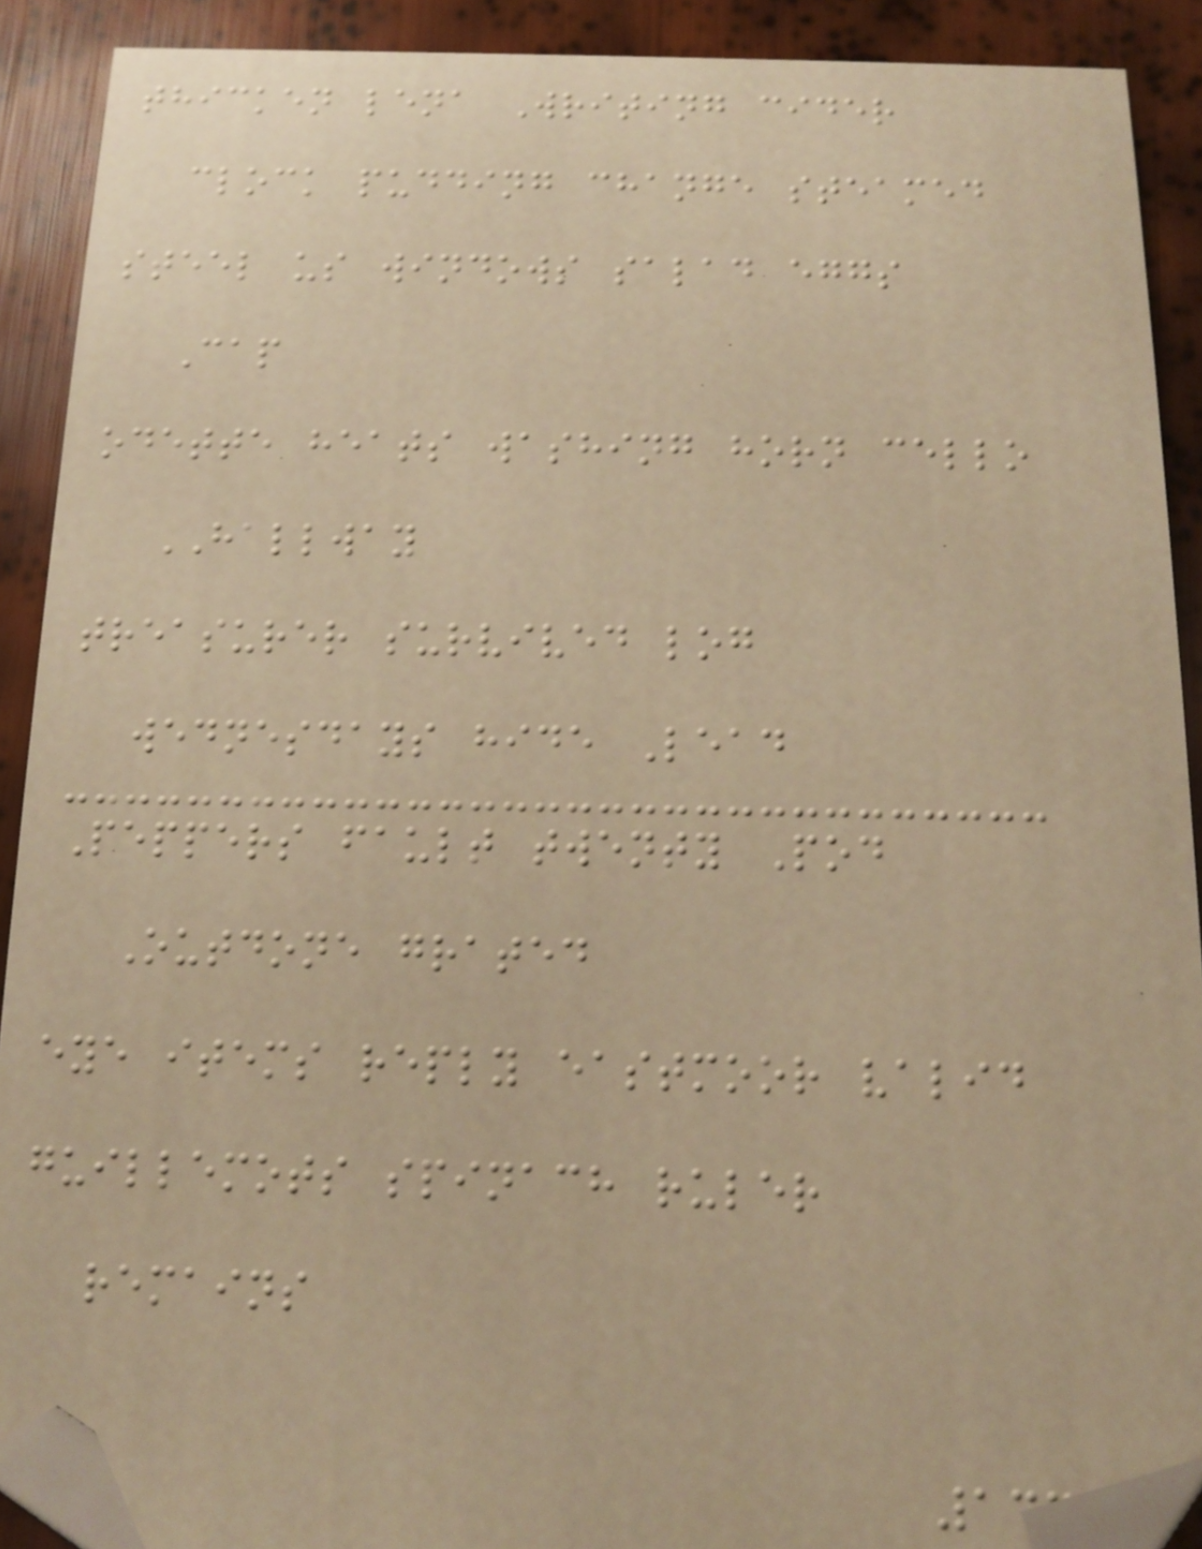thicken lena Writing cider
clock pudding change steamed
steel us windows salad eggs
Cap
odette heats washing horn cello
HALLWAY
treasurer survived log
wednesdays hide Lead
Peppers fault twenty Pod
Outdone grated
eye items reply eastmoor valid
guillemots spinach ruler
remains
136
